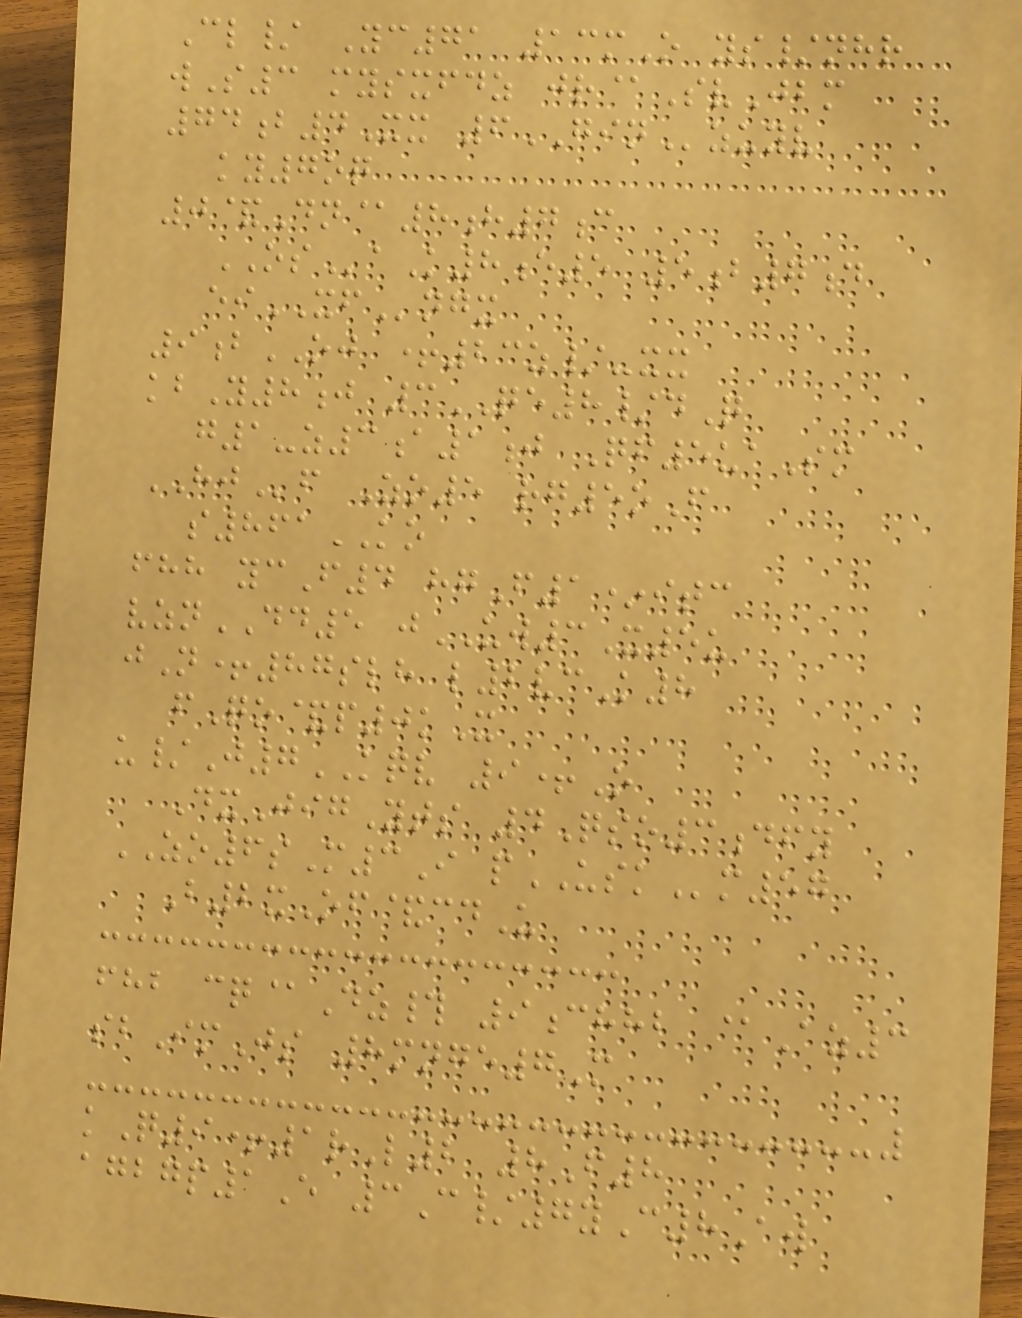Cl/ Yc71 13mO ys/nhr
wS3 mysxfdz jr@SvJbm
74b4Xx 6GINzuyv
ky7oq
0&Dn@8h7c
OSaK8e5 5b7d
eiXFngx
9bOJ +23z/-xx
kbY8j 3QE8/dQ
g1-z3a1j Qf5uaSm
HJf Zo5 rg5oF
s861KO
fhh ycF4 hgF1*itc
vznDD5 jUW3X5u
jN+87slh l2vcK8
fQo&p0kX
u/J7KQV 9+O
DxJigYts 4Qso3dfy
ZO6sM3I pUSKm57
B2xOf&cdU
fhb cq@Dz# 9chhb @Az3
sbImJs 8mnge7M
kQ9+1rL2 8F8
agbgp1E 3C/7yC8Aw
